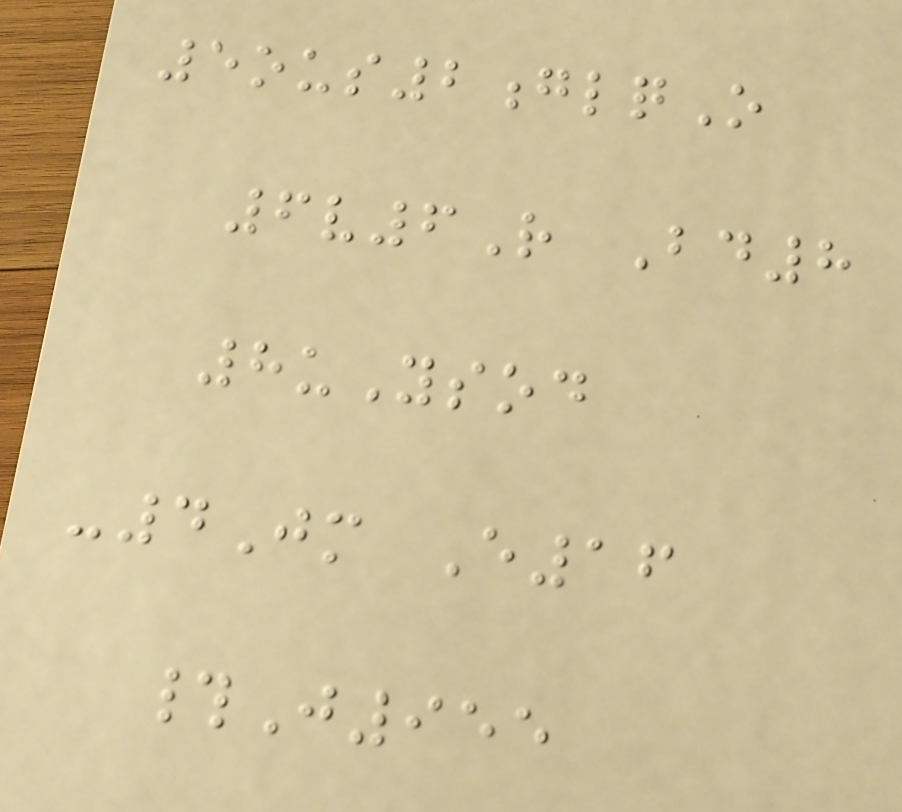5ous2glqO
6v6R Bd8
8uYsod
-4Jm E16
#J955
